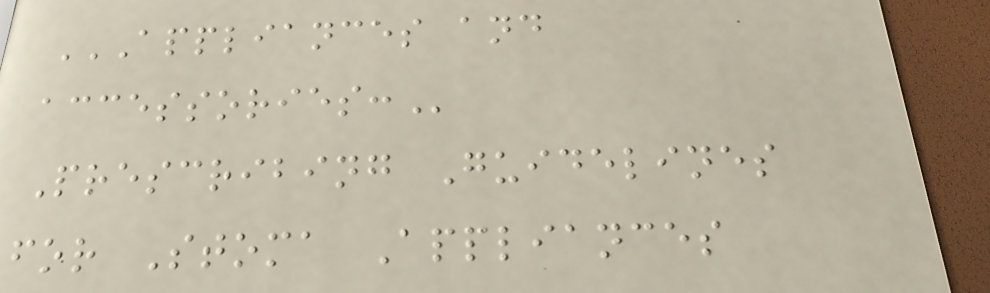APPLIANCES AND
ACCESSORIES:
Prescribing Guidelines
for Stoma Appliances
